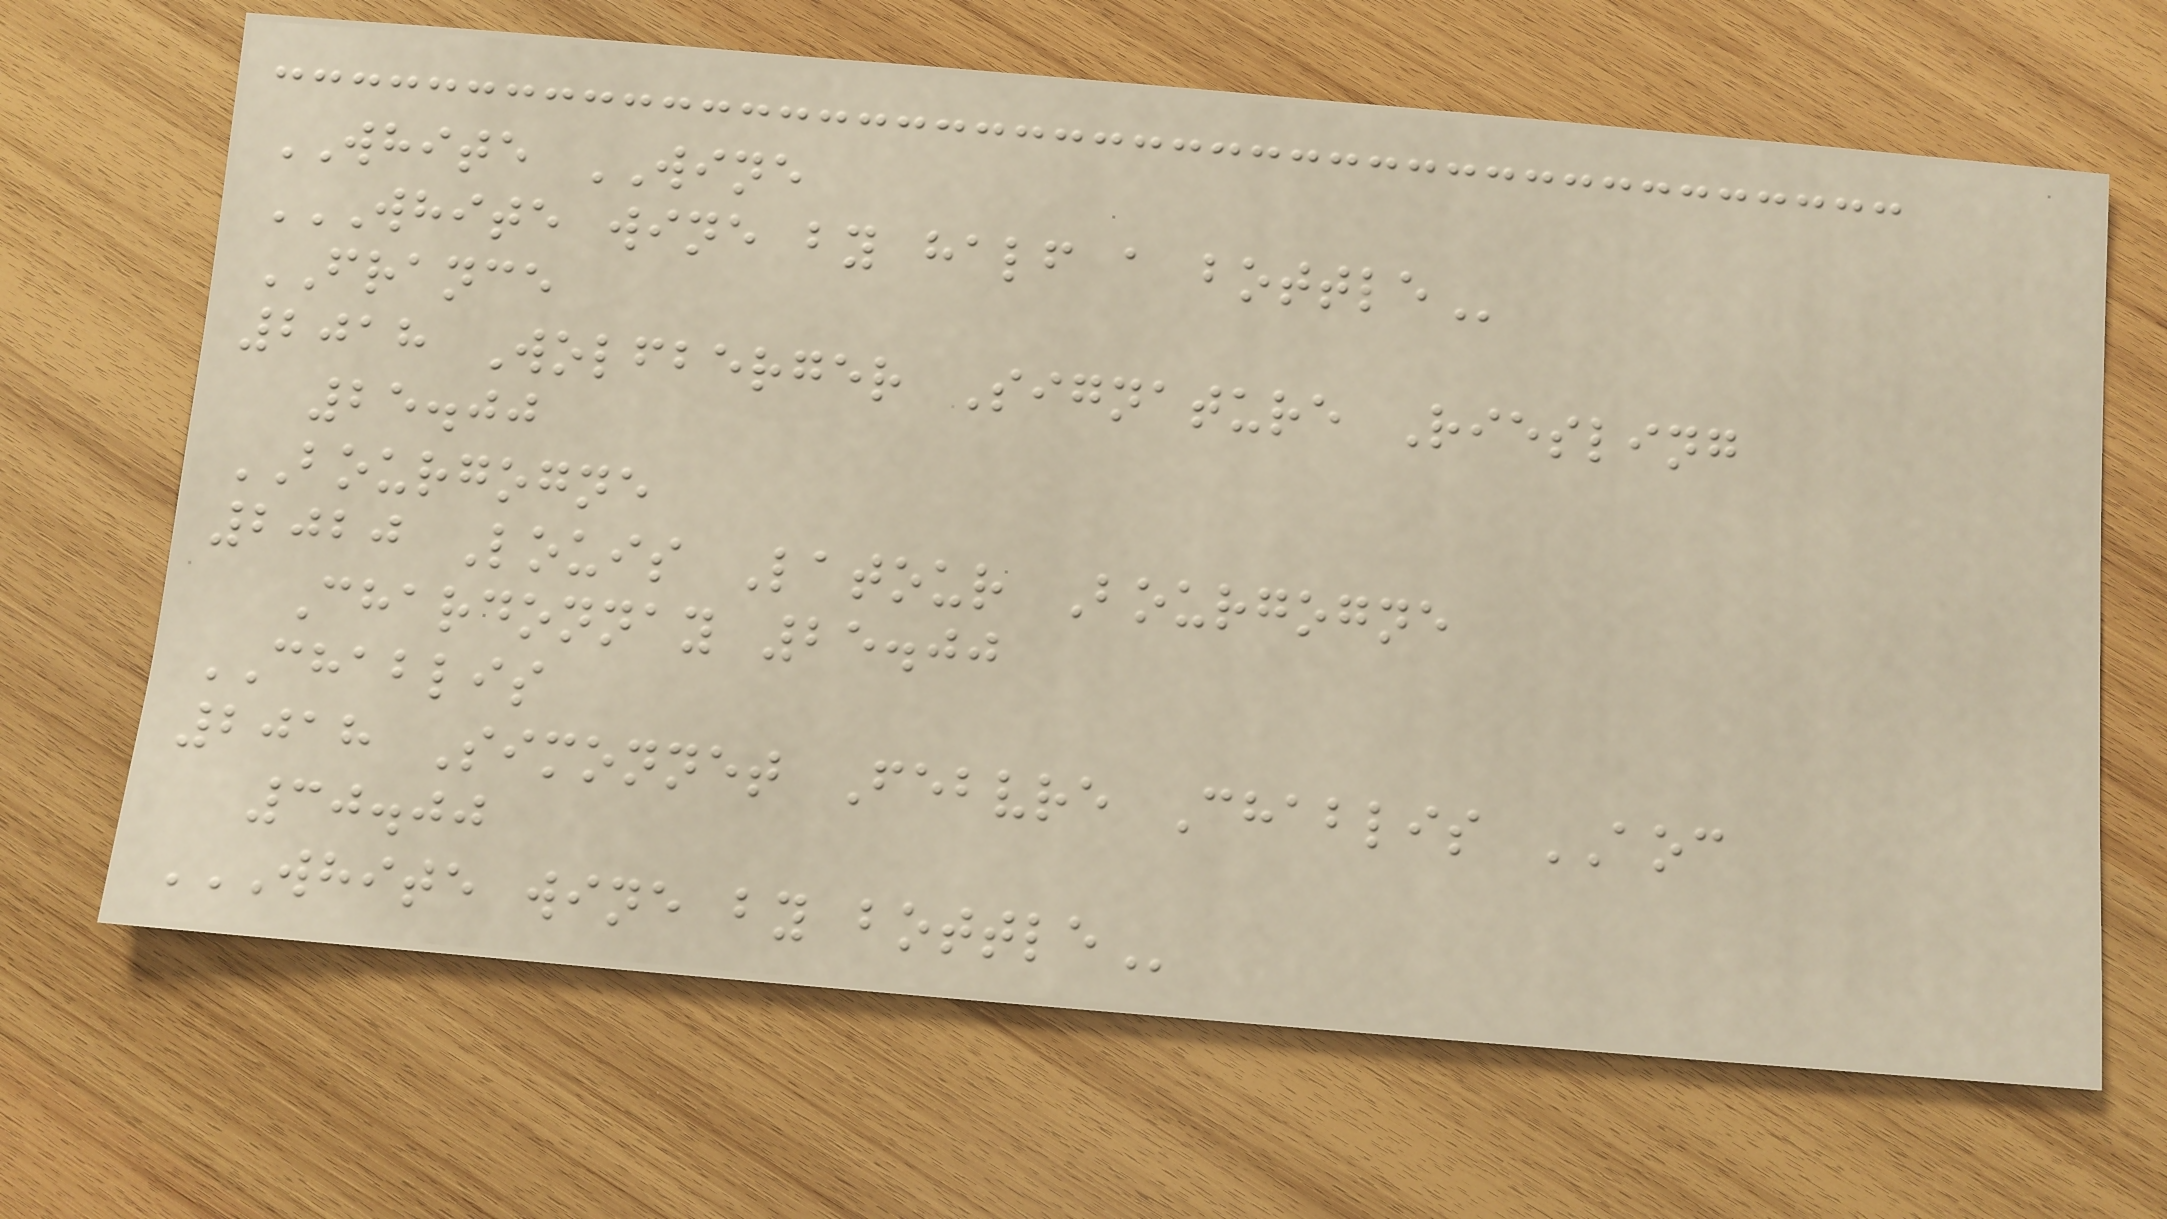WHITE WINE
WHITE WINE BY HALF A BOTTLE
FRANCE
2018 Wolfberger Signature Riesling
25.00
BOURGOGNE
2020 Louis Latour Bourgogne
Chardonnay 25.00
CHABLIS
2018 Simonnet Febvre Chablis AOC
30.00
WHITE WINE BY BOTTLE
